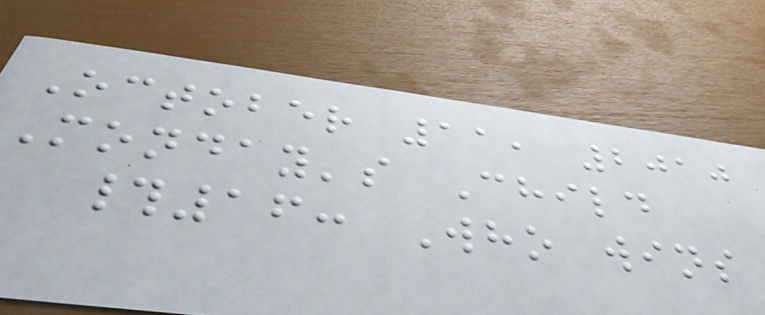October 11, 2010
Monday's Child
#16: Who wins
